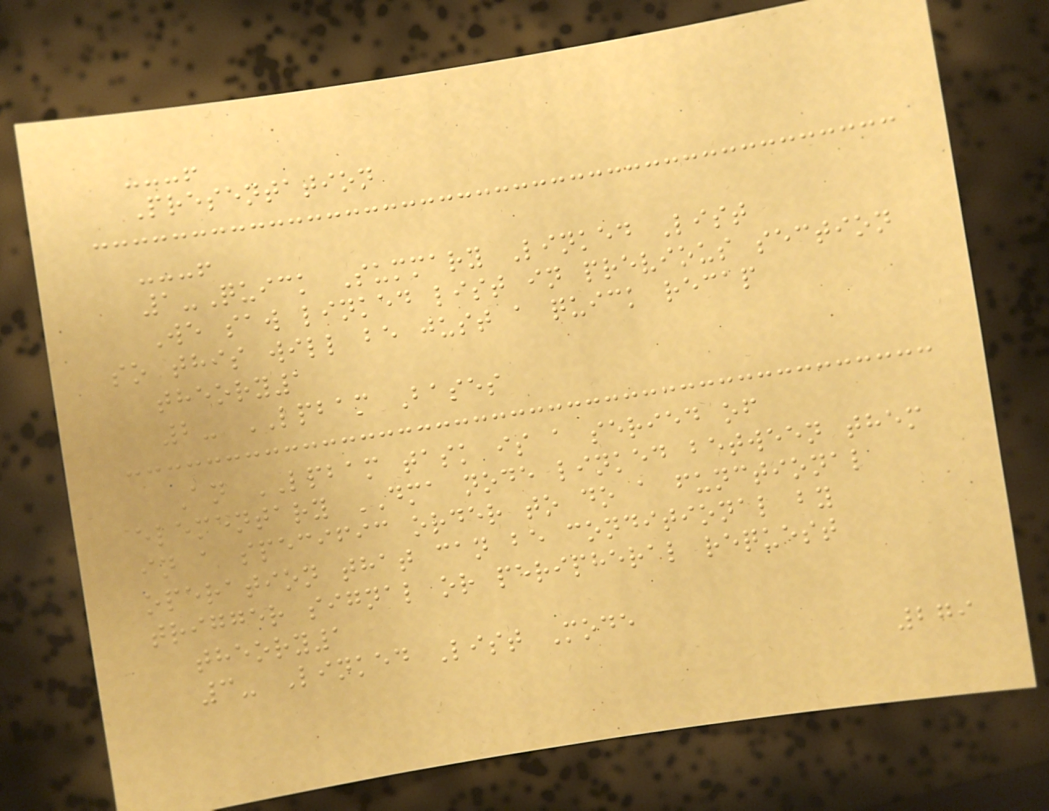---!
Presentation
---!
1-Quick Summary Linked List
We saw linked list in previous section
so this will be just a quick recap
theory1
2- LPBAM Bases
An LPBAM task is a seried of
elementary DMA node linked between them
in a specific order to do a functional
operation that can be conditional by
trigger signal or peripheral request
theory1
3- Linked List Mode
279
